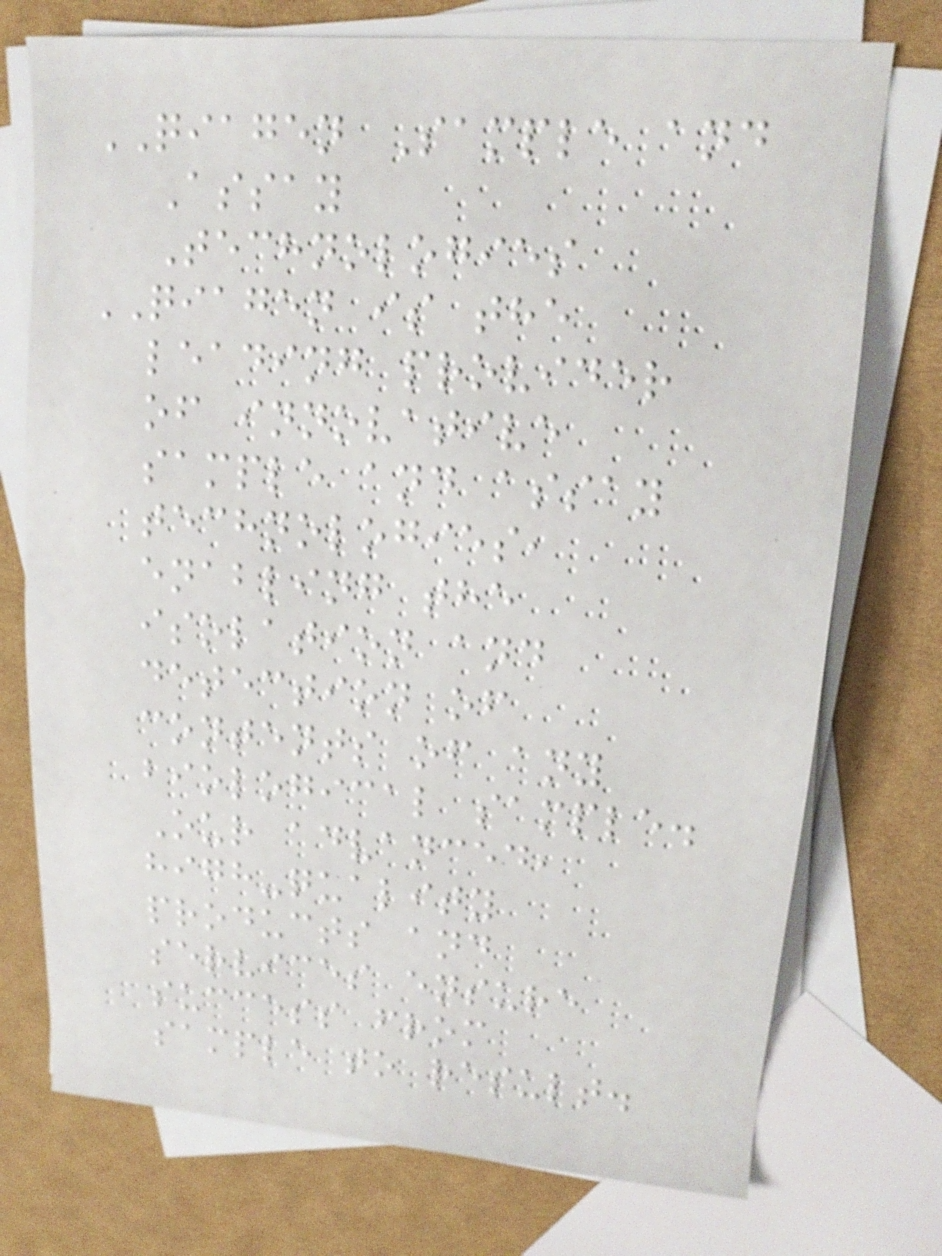QIAGEN Sample and
Assay
Technologies
QIAGEN is the
leading provider
of innovative
sample and assay
technologies,
enabling the
isolation and
detection of
contents of any
biological sample.
Our advanced,
high-quality
products and
services ensure
success from
sample to result.
